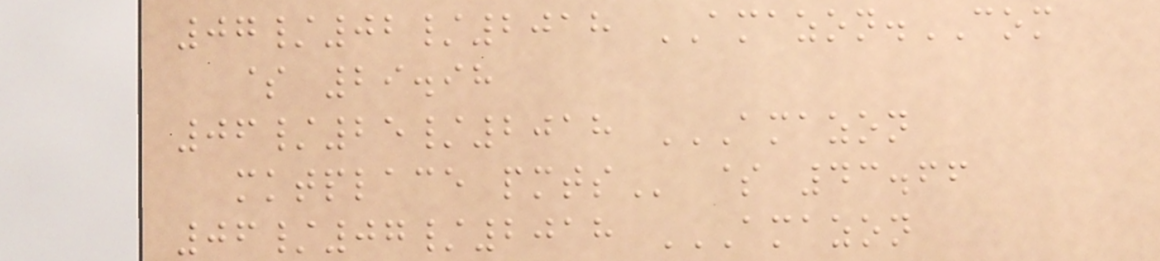07/02/2018 AMAZON.COM
$ 29.98
06/25/2018 AMAZON
MKTPLACE PMTS $ 43.66
06/07/2018 AMAZON
